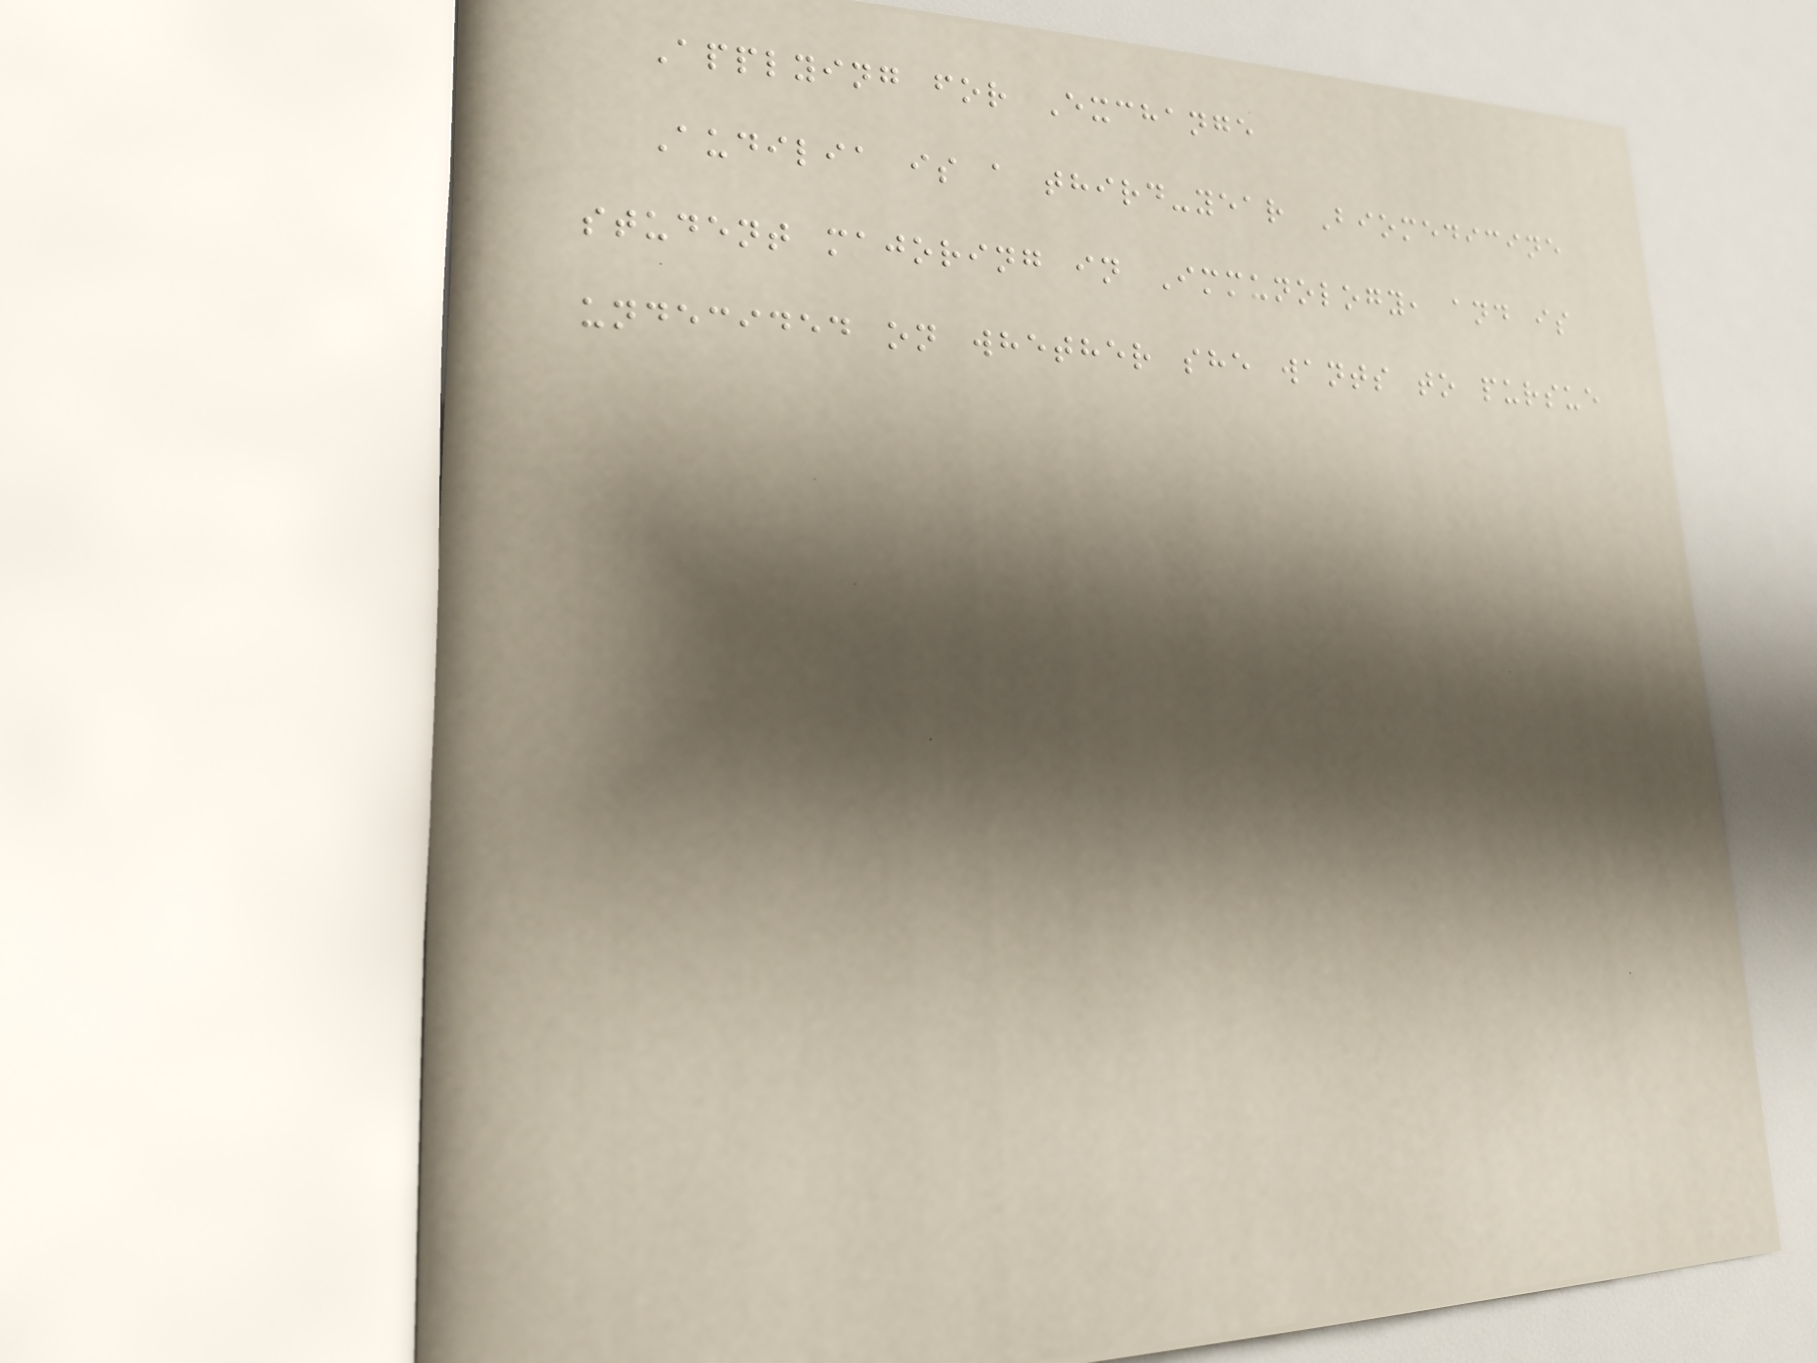Applying for Exchange
Audilia is a third-year Biomedicine
student majoring in Immunology, and is
undecided on whether she wants to pursue
